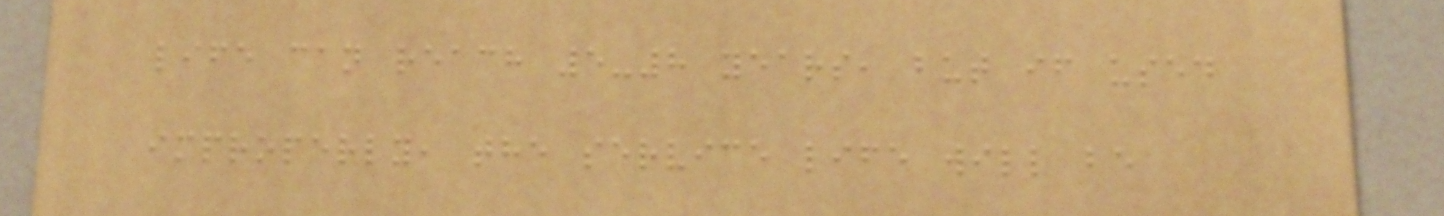life can reach 5-8 years, but if used
improperly, the service life will be
